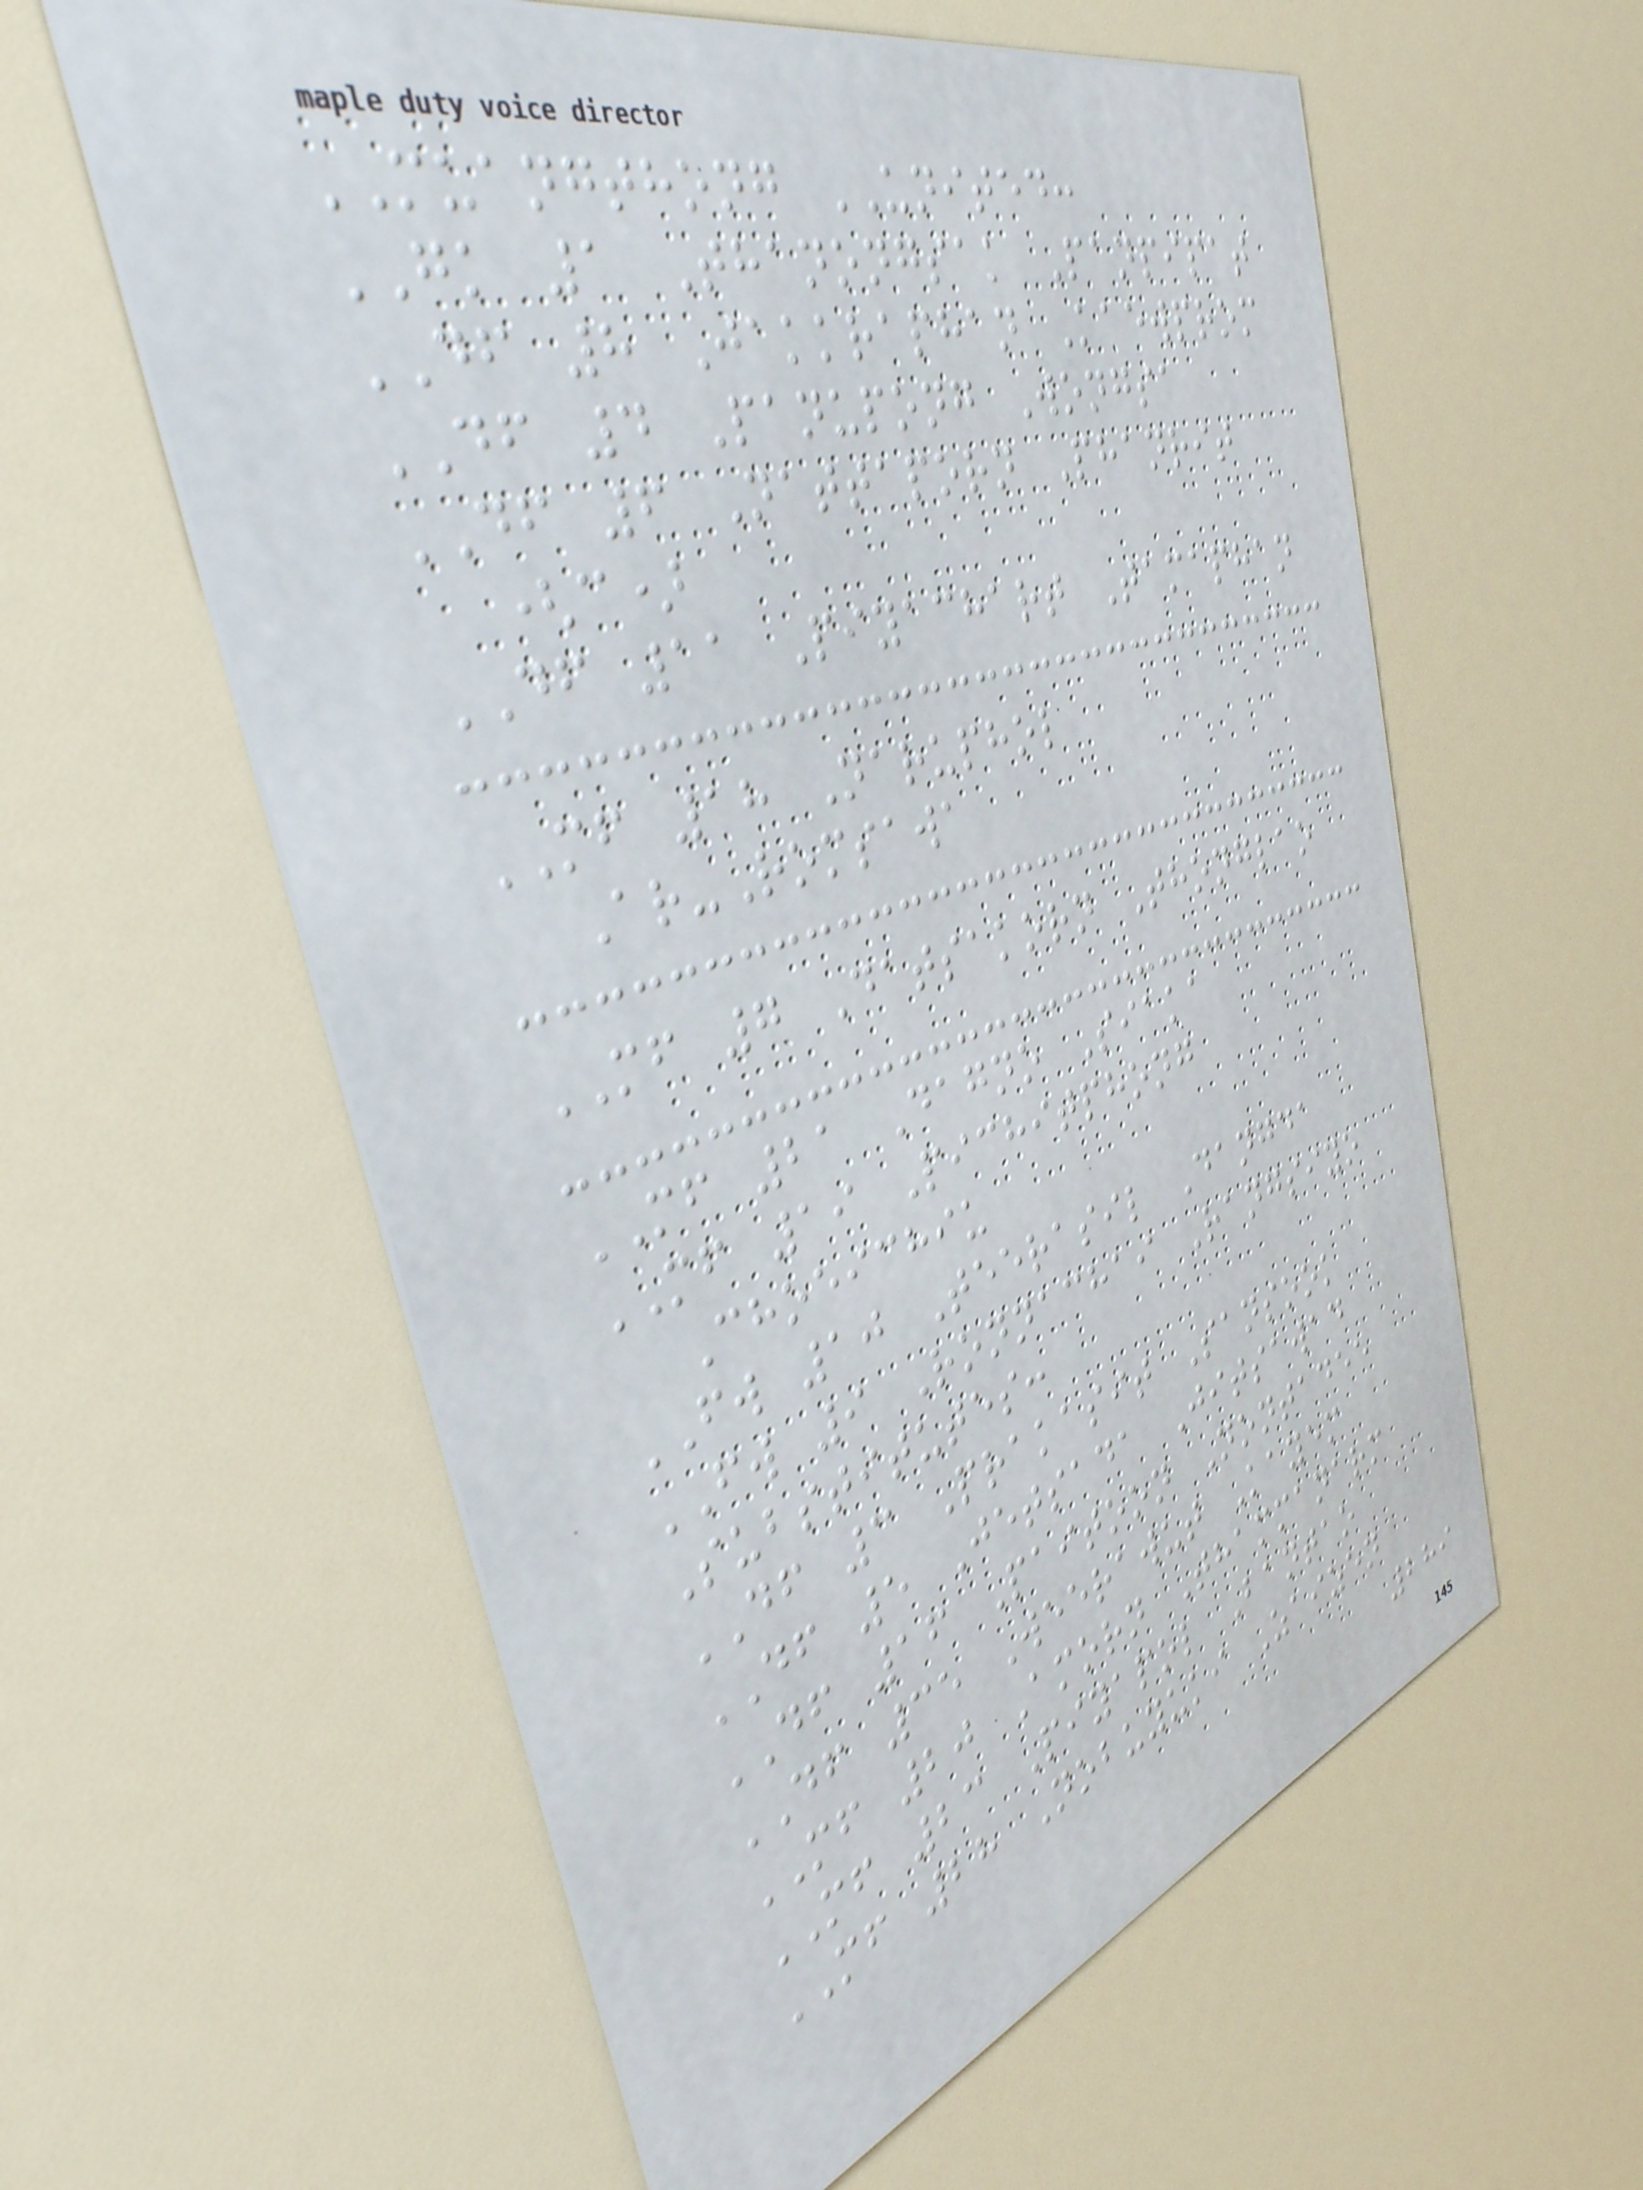MUANGTHONG UNITED:
GK 1 Thanongsak Panpipat
DF 8 Jakkraphan Kaewprom
DF 4 Panupong Wongsa
DF 6 Nattaporn Phanrit
(c)
DF 11 Piyachart Tamaphan
MF 18 Naruphol
Ar-Romsawa
MF 7 Datsakorn Thonglao
MF 21 Dagno Siaka
MF 19 Pichitphong
Choeichiu
FW 10 Teerasil Dangda
FW 9 Ronnachai Rangsiyo
Substitutes:
DF 3 Prakasit Sansook
DF 5 Jetsada Jitsawad
DF 16 Paitoon Nontadee
DF 35 Weerawut Kayem
MF 20 Amorn Thammanarm
MF 23 Piyapol Bantao
MF 28 Nobuyuki Zaizen
289
